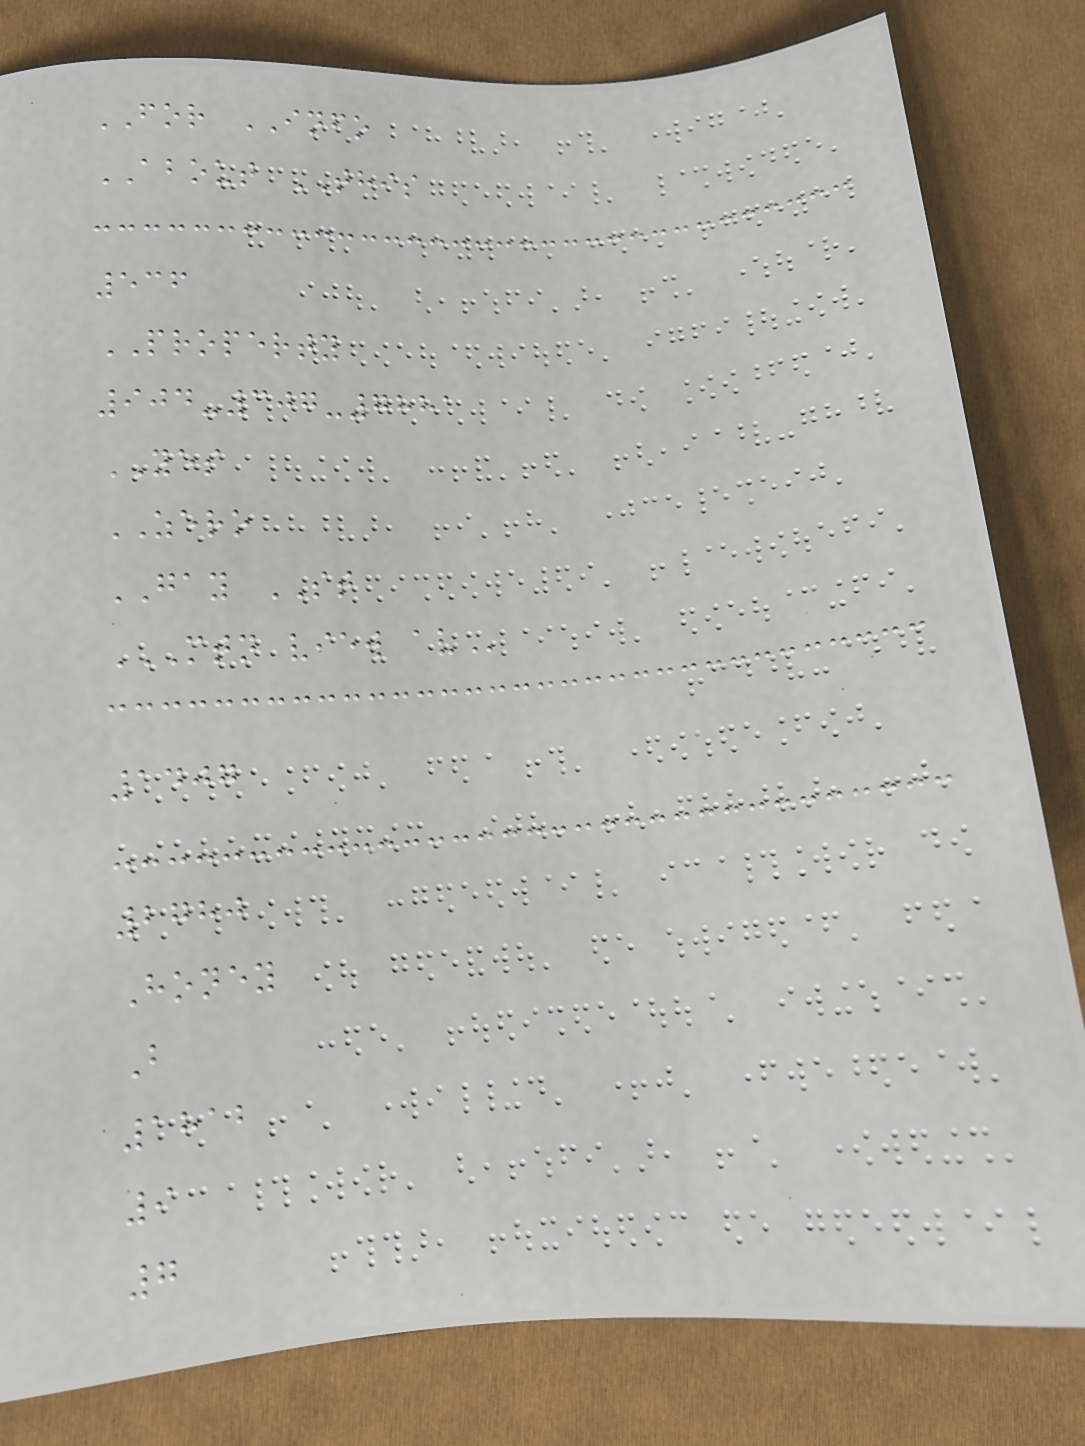FOR INFO
ABOUT THIS
536
PROPERTY
904-307-7881
YES
ZERO
GAY ST
MTN VIEW AV
1407
2780
Honey
B
1812
9
7
